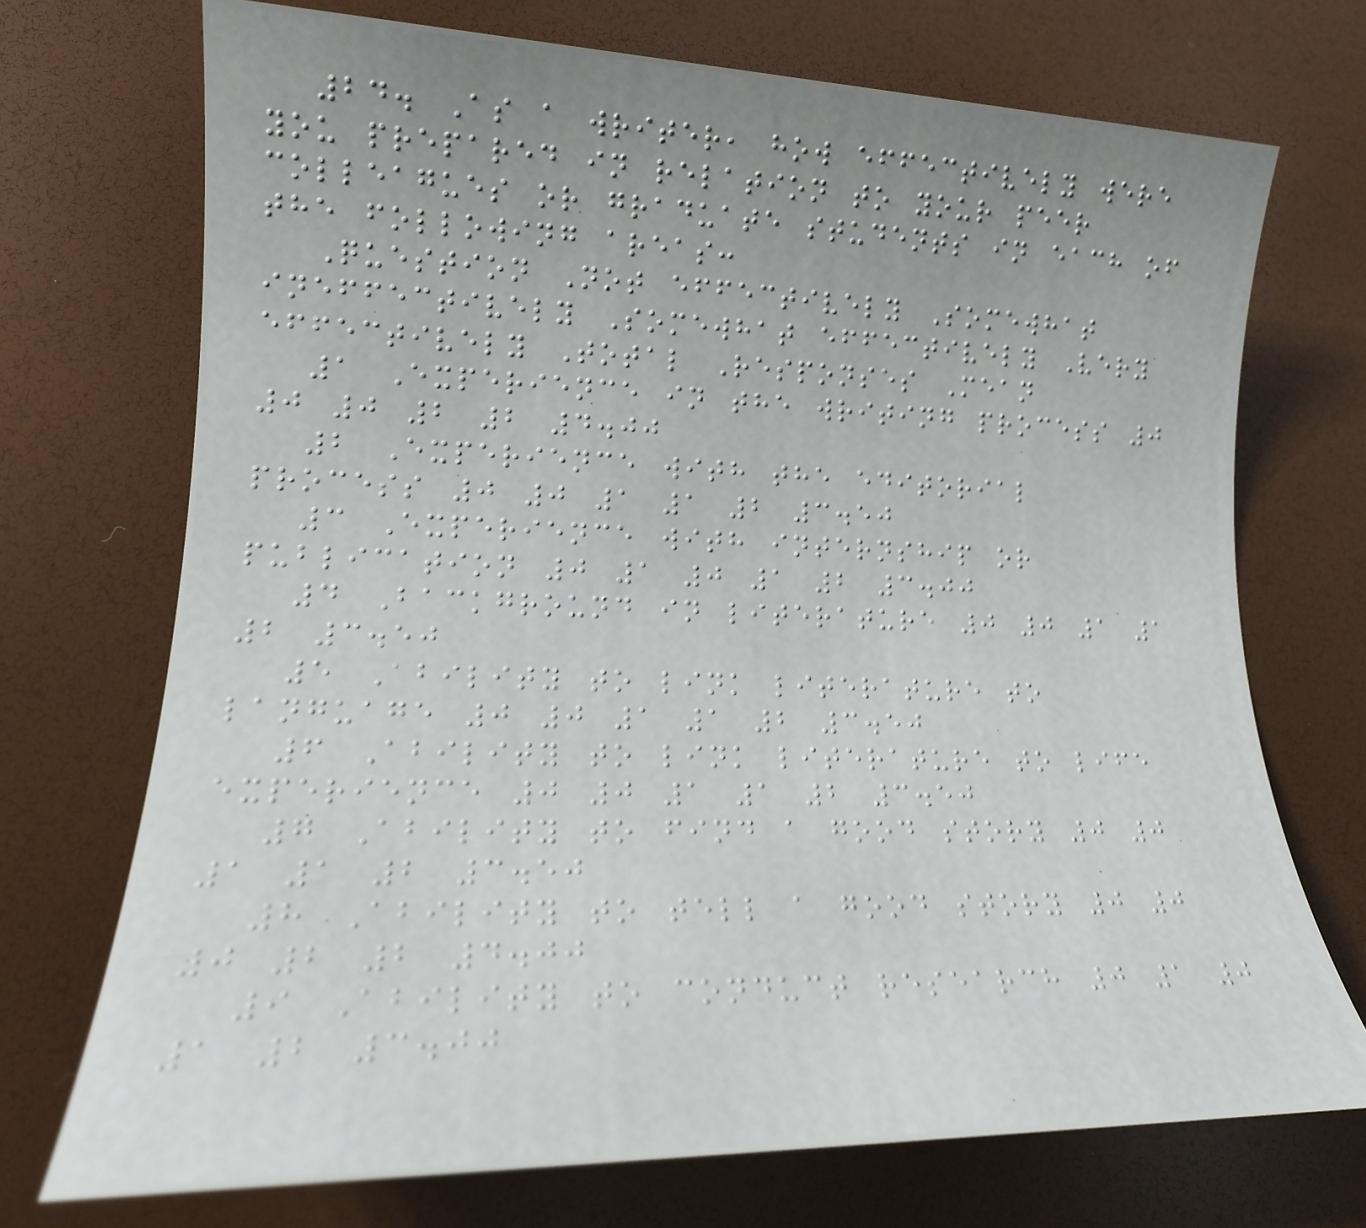24. As a writer, how effectively were
you prepared in relation to your peer
colleagues or graduate students in each of
the following areas:
Question Not effectively Somewhat
ineffectively Somewhat effectively Very
effectively Total Responses Mean
1 Experience in the writing process 0
0 0 2 2 4.00
2 Experience with the editorial
process 0 0 1 1 2 3.50
3 Experience with internship or
publication 0 1 0 1 2 3.00
4 Background in literature 0 0 1 1
2 3.50
5 Ability to link literature to
language 0 0 1 1 2 3.50
6 Ability to link literature to life
experience 0 0 1 1 2 3.50
7 Ability to find a good story 0 0
1 1 2 3.50
8 Ability to tell a good story 0 0
0 2 2 4.00
9 Ability to conduct research 0 1 0
1 2 3.00
